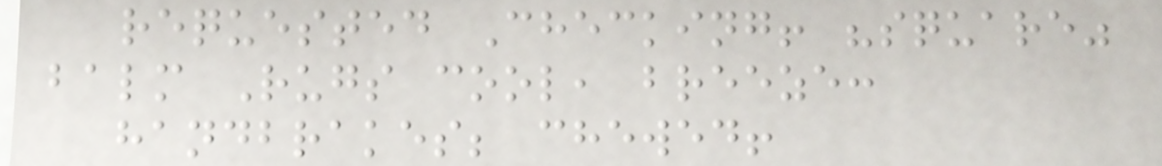requested Checking! "square"
balm Rugs cool, breeze:
handbrakes; chewed!
